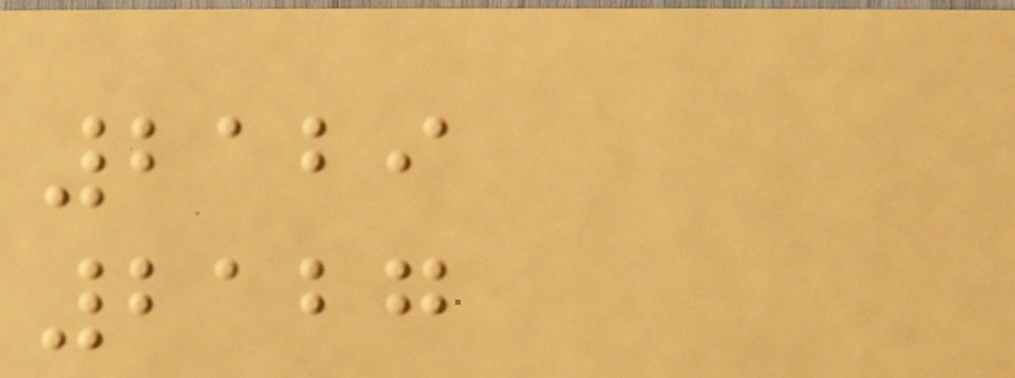2129
2127
